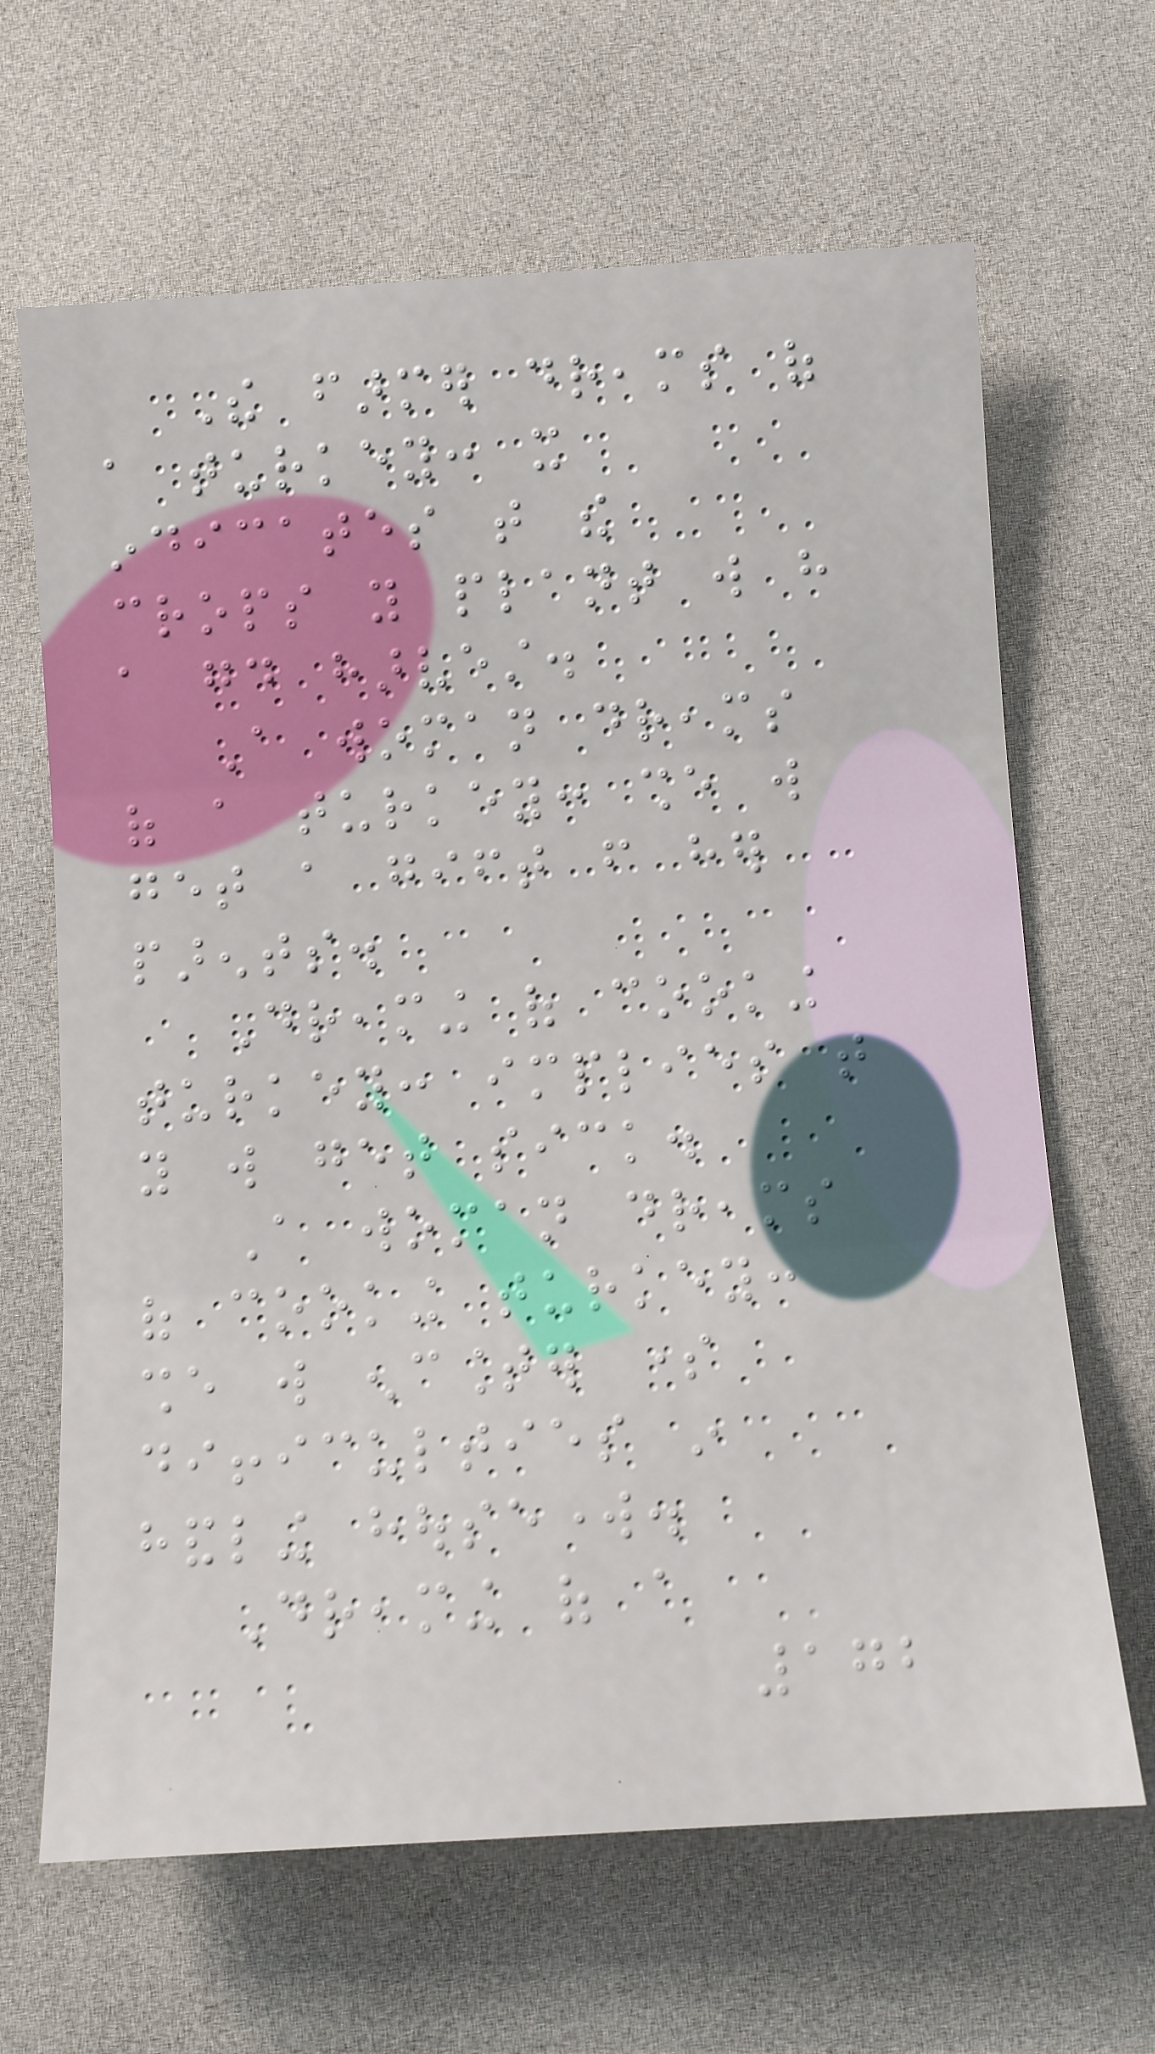The farmer dreams of
a turkey: it
indicates that the
crops you plant will have
a good harvest.
A woman dreams
of a turkey: she will
get a gift from her
parents.
Dreaming of cooking
turkey: implies that
you will get sick.
A woman dreams
of cooking turkey:
she will encounter some
difficulties in
handling housework.
Dreaming of a
172
